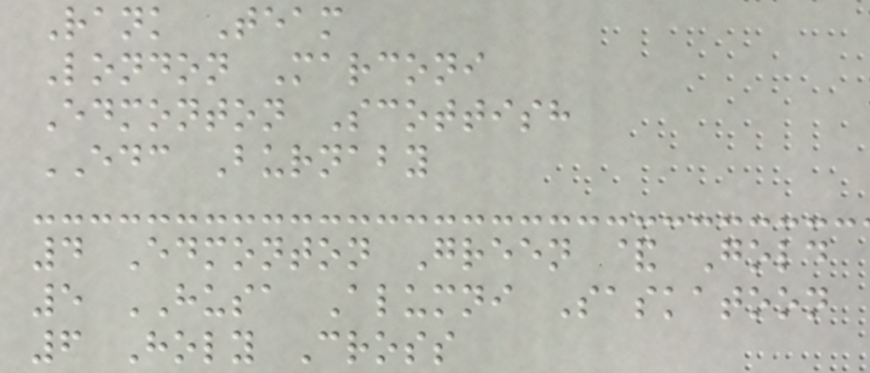Rank Team
London Marconi
Edmonton Scottish
EDC Burnaby
4 Edmonton Green & Gold
5 HUSA Alumni Saskatoon
6 Holy Cross
